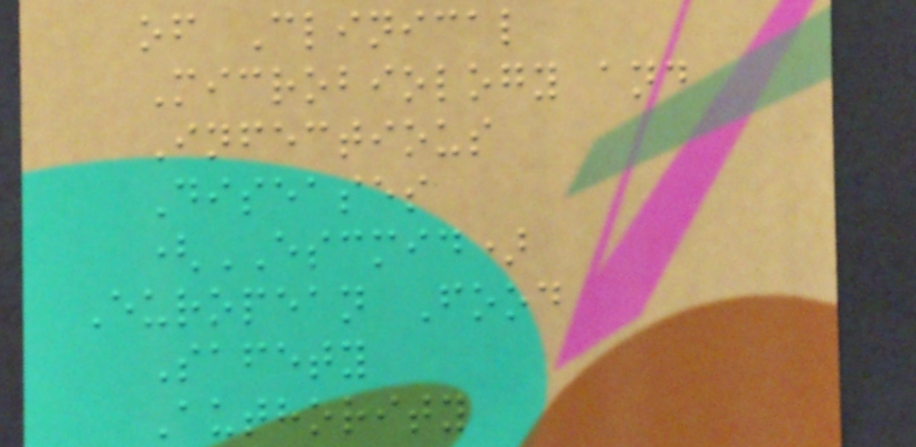of Clinical
Microbiology and
Infectious
Diseases
(ESCMID)
European Food
Safety
Authority
